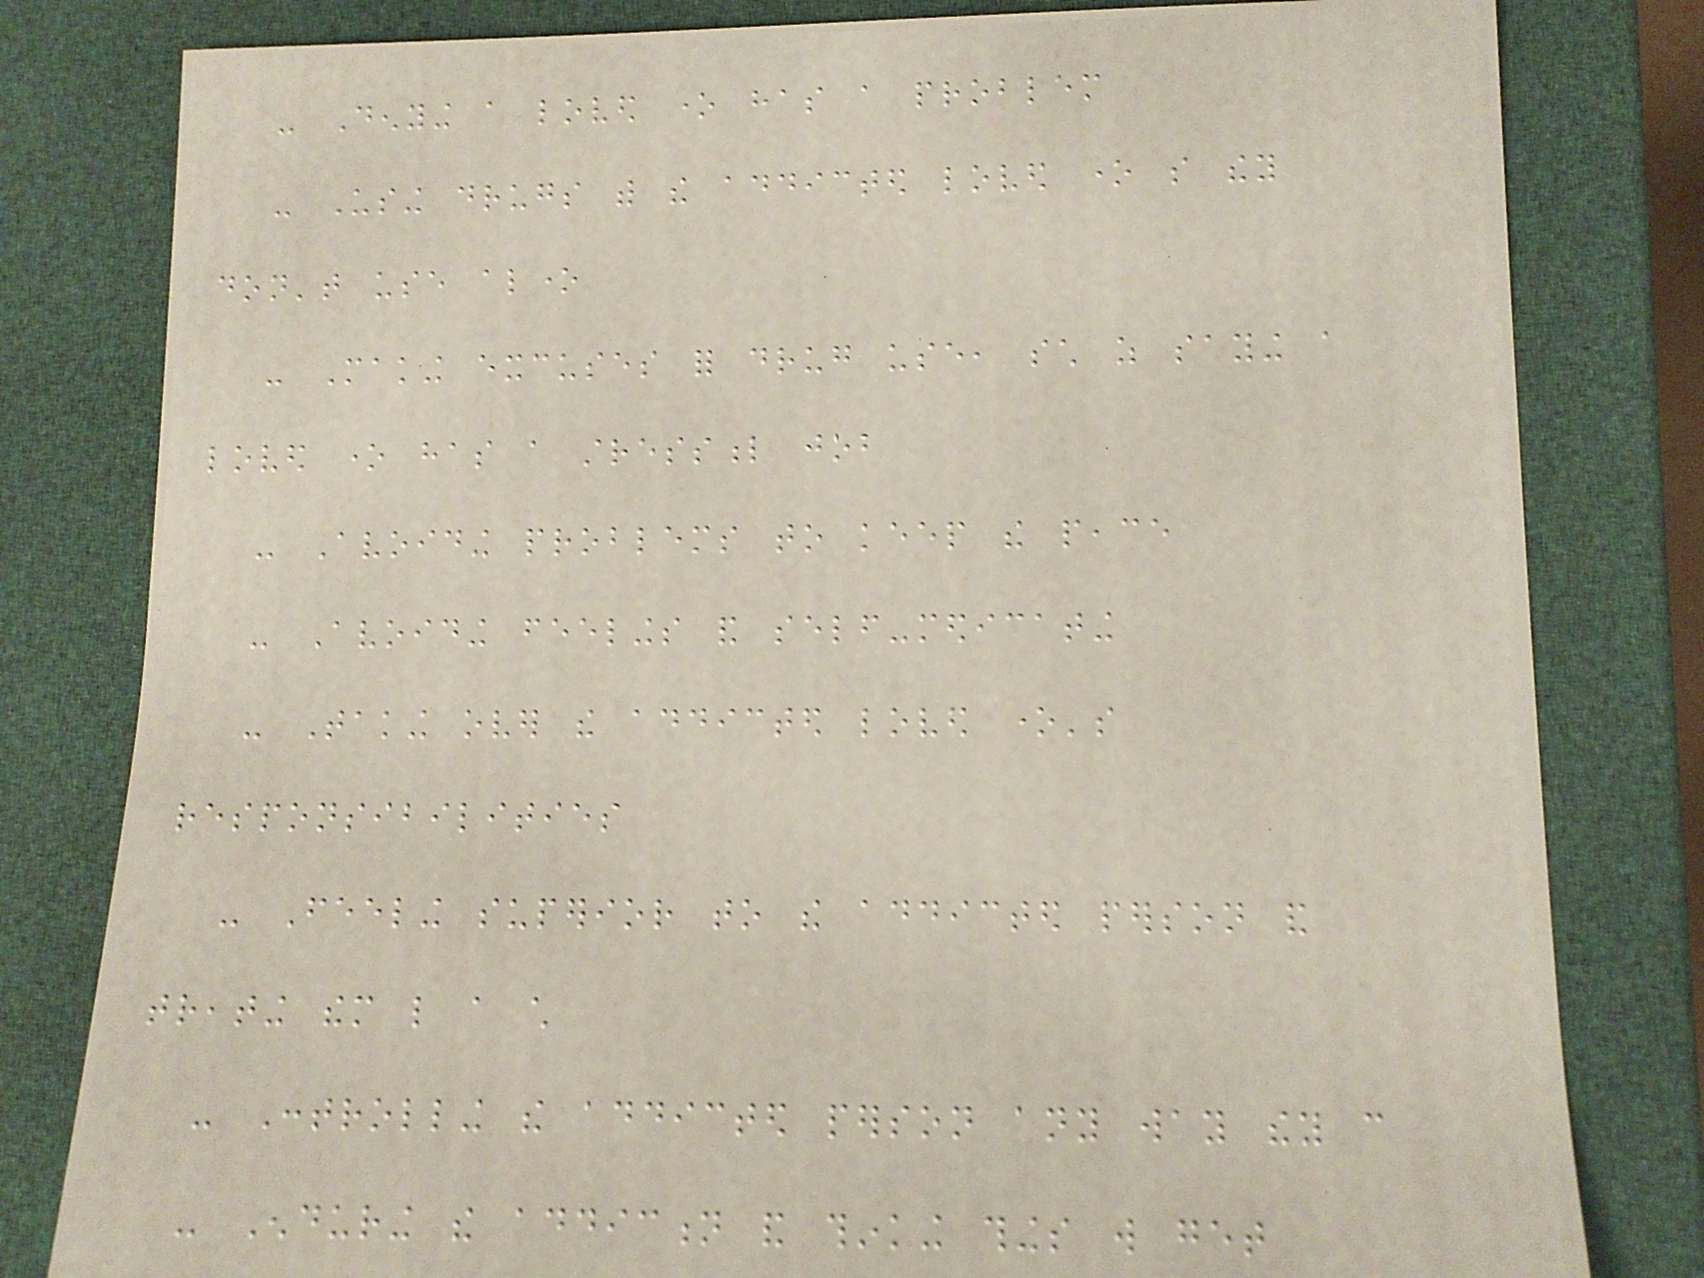- Denying a loved one has a problem
- Using drugs with the addicted loved one so they
don't use alone
- Making excuses for drug use, such as saying a
loved one has a stressful job
- Avoiding problems to keep the peace
- Avoiding feelings and self-medicating
- Taking over the addicted loved one's
responsibilities
- Feeling superior to the addicted person and
treating them like a child
- Controlling the addicted person any way they can
- Enduring the addiction and thinking things will get
